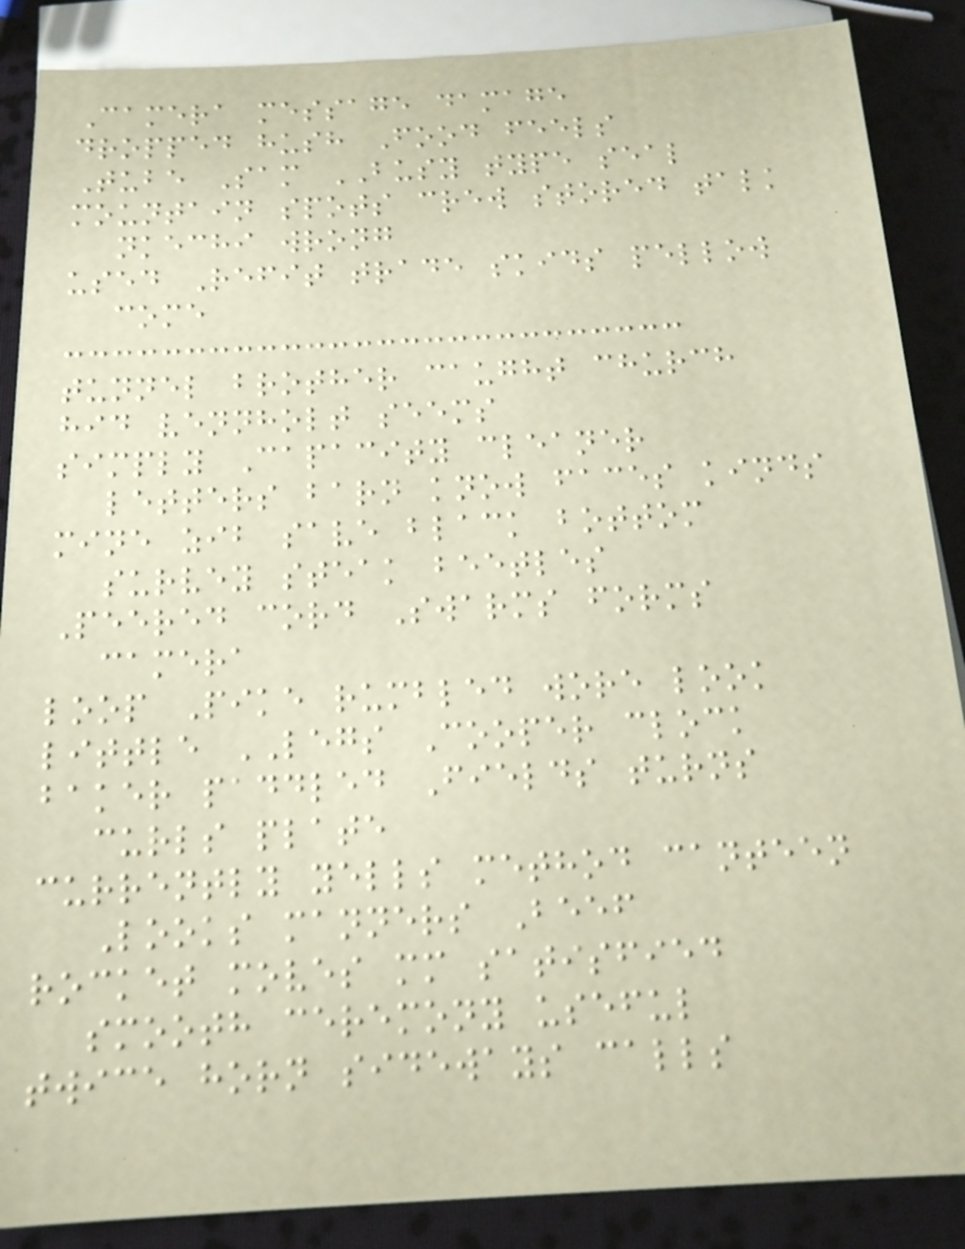Camera message damage
dropped hush Food feels
Tube Sam BUSY type seal
mountain spots crew stored talk
nkechi wrong
used Refit trade skids pellow
come
tunnel brother caught church
hid vennholt seems
simply Capacity cleaner
letters barn know faces kinds
mine zib save black bottom
survey steak beetles
Peered cord Swarms forms
camera
loop Pike rumbled wore look
little LEGS Cooper clock
baker paddled Fields turns
curls plate
currently yells method canteen
Looks manners Beef
rocket moves mm satisfied
smooth ceremony useful
twice horn sideways calls
